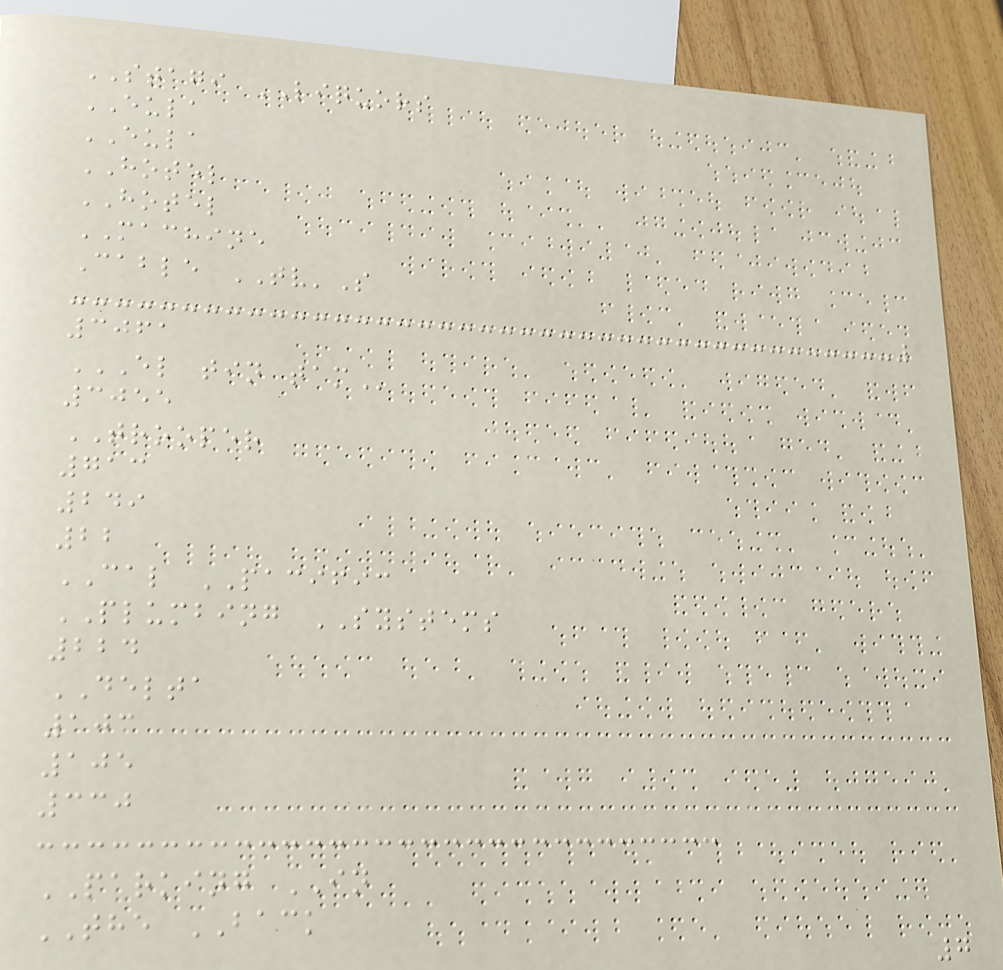STAGI LIQUORS
EULA
EULA
HOTEL
HOTEL
MACHINE
Cable TV'S
3061
EL TIN TAM
3055
TROOPER
713
249
22
CAL PACIFIC
PLUMBING SYSTEMS
224
DELTA
103
105
330
PARKING IN
THE BACK
7
